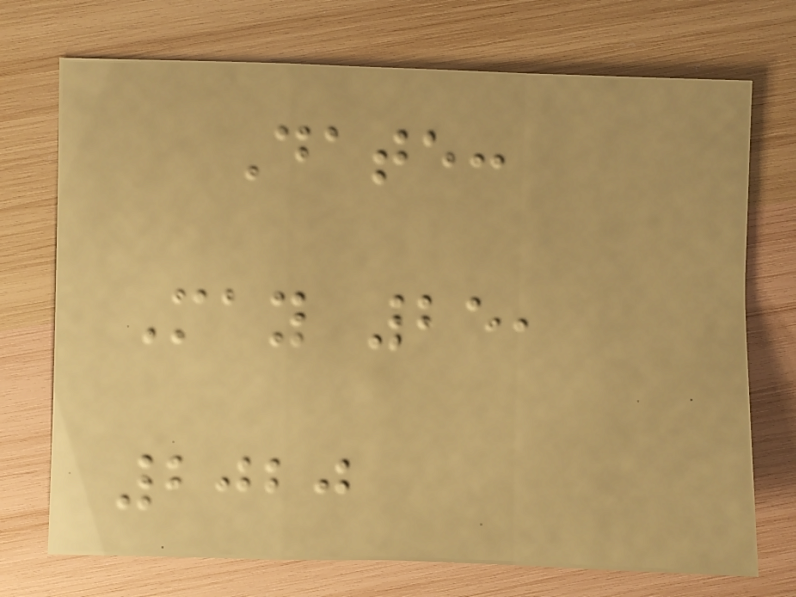Date:
May 25,
2020
